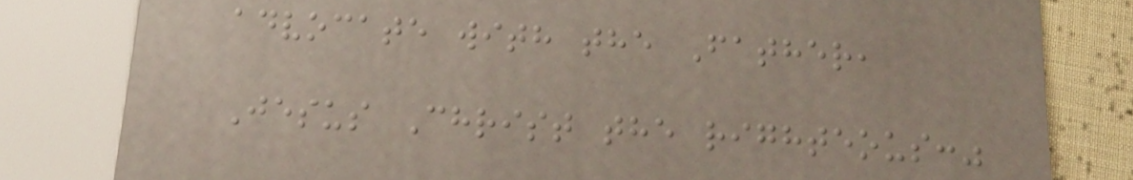advocate with the Father,
Jesus Christ the righteous:"
